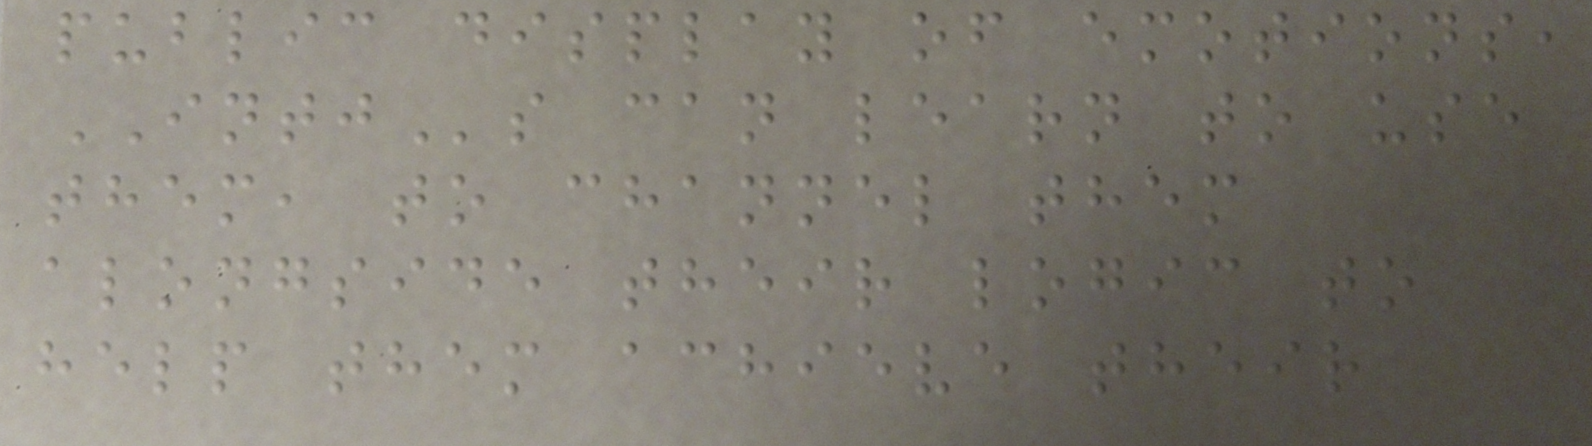public display of emotions,
INTJs can learn to use
them, to channel them
alongside their logic to
help them achieve their
